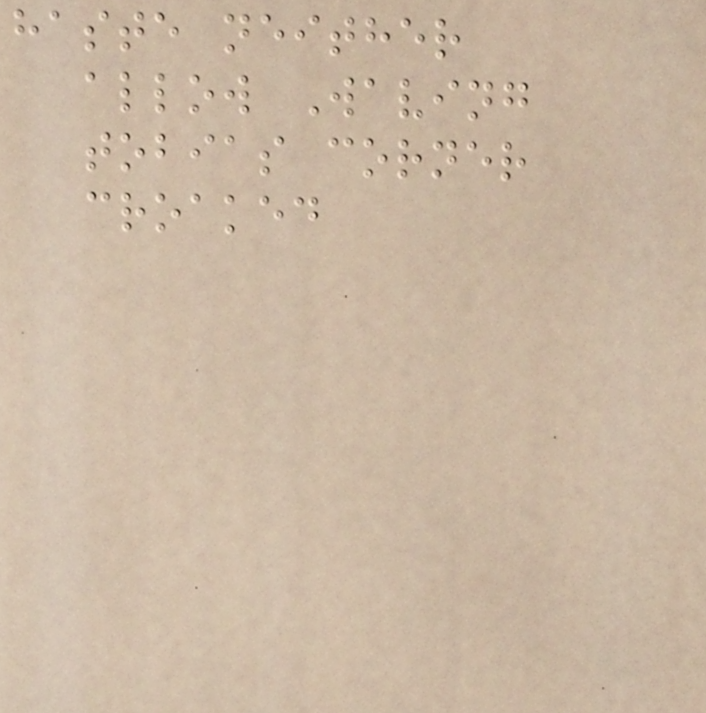haste neither
allow Waving
tobias corner
croaked
